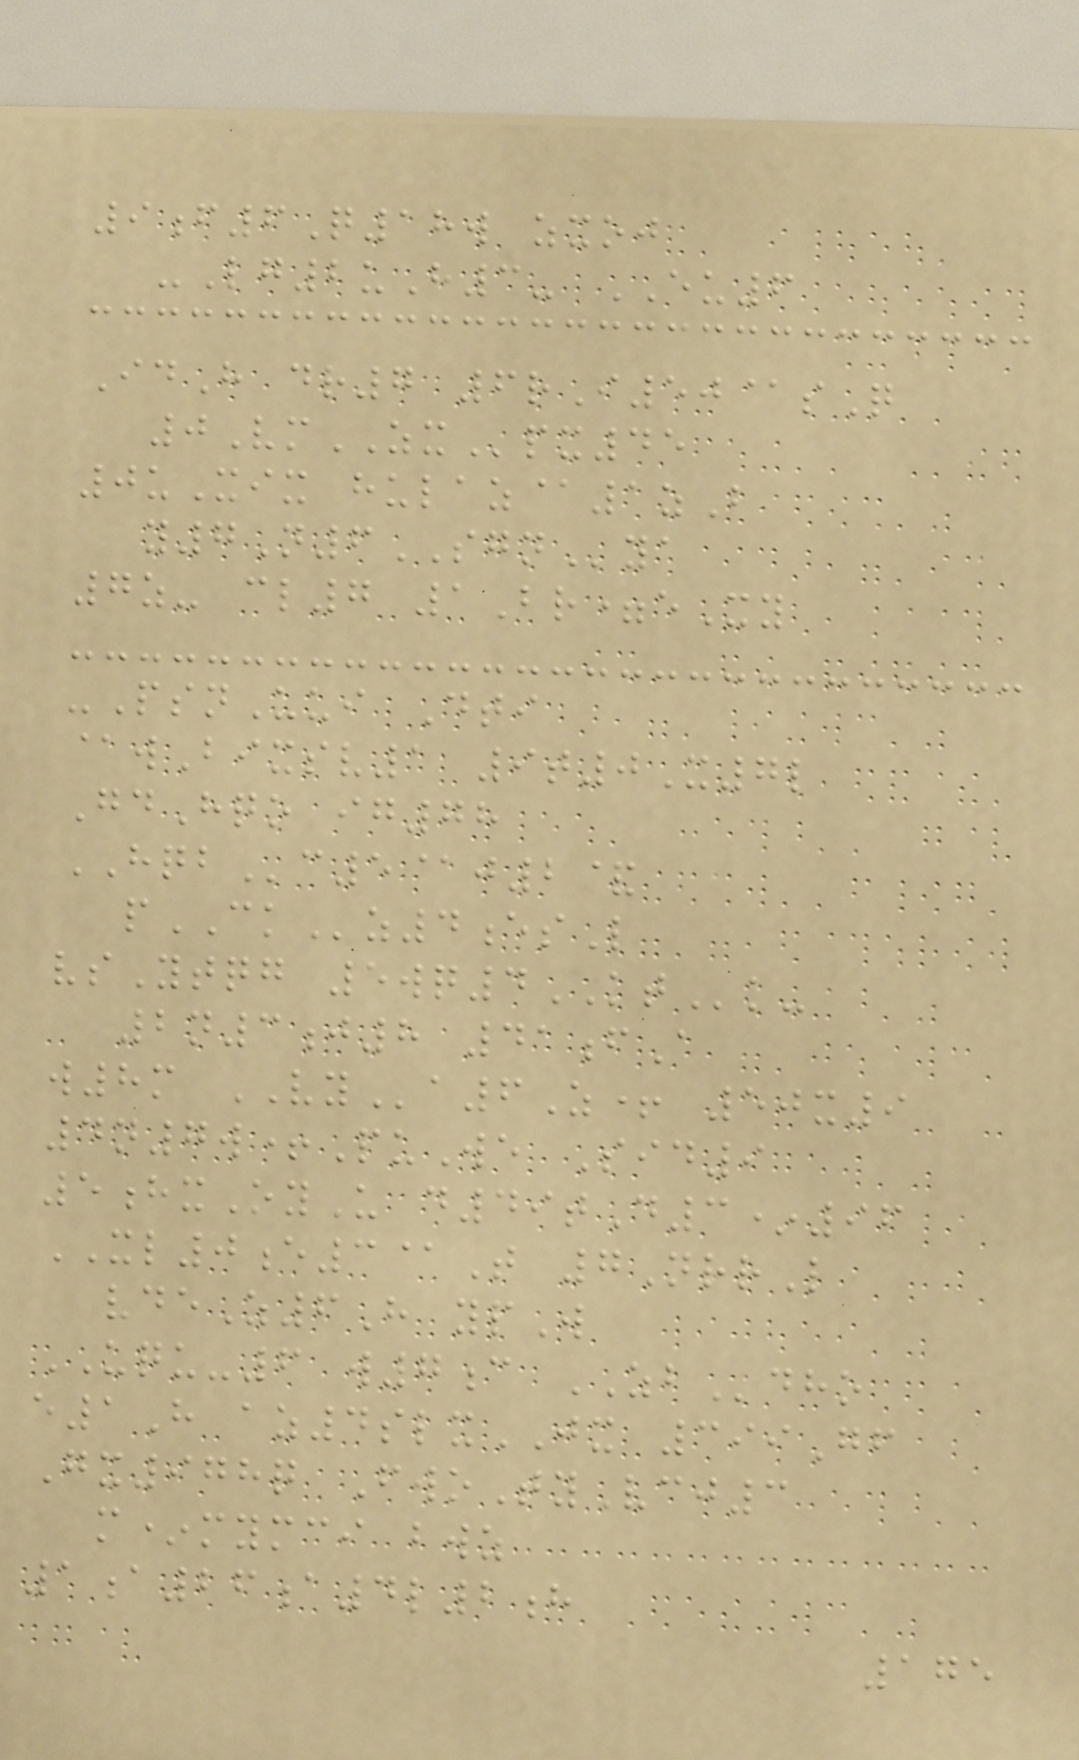9f6Q18w zxoj
-Lg2uH3- EU6
IdH dr7 6rI50@sQ
0VmZXpx45
0uXix hulaz@1zB
y7N6SGNya
7z- cl7 1Br=eXy
-PsnUui Dti
@wBixsv1 9t0X7l
GdHqo ig78
HQBc5@j2&
pCKz4esL
vsYtqg 5wq4KTk-
2n3j8 41fA
w8m VYa6Z+ 50x9
4n7w+PuWe Sid9
5hxOyU d49tD3*96
XL0e3@T 7NrrL
vdeZ6H ypW
UQU-6 w7c ZBdho
e1H az4slxJX 399Gf
Gx978q FwoTyVcj3
m*mymci bwz
1a26a4l2h
175
